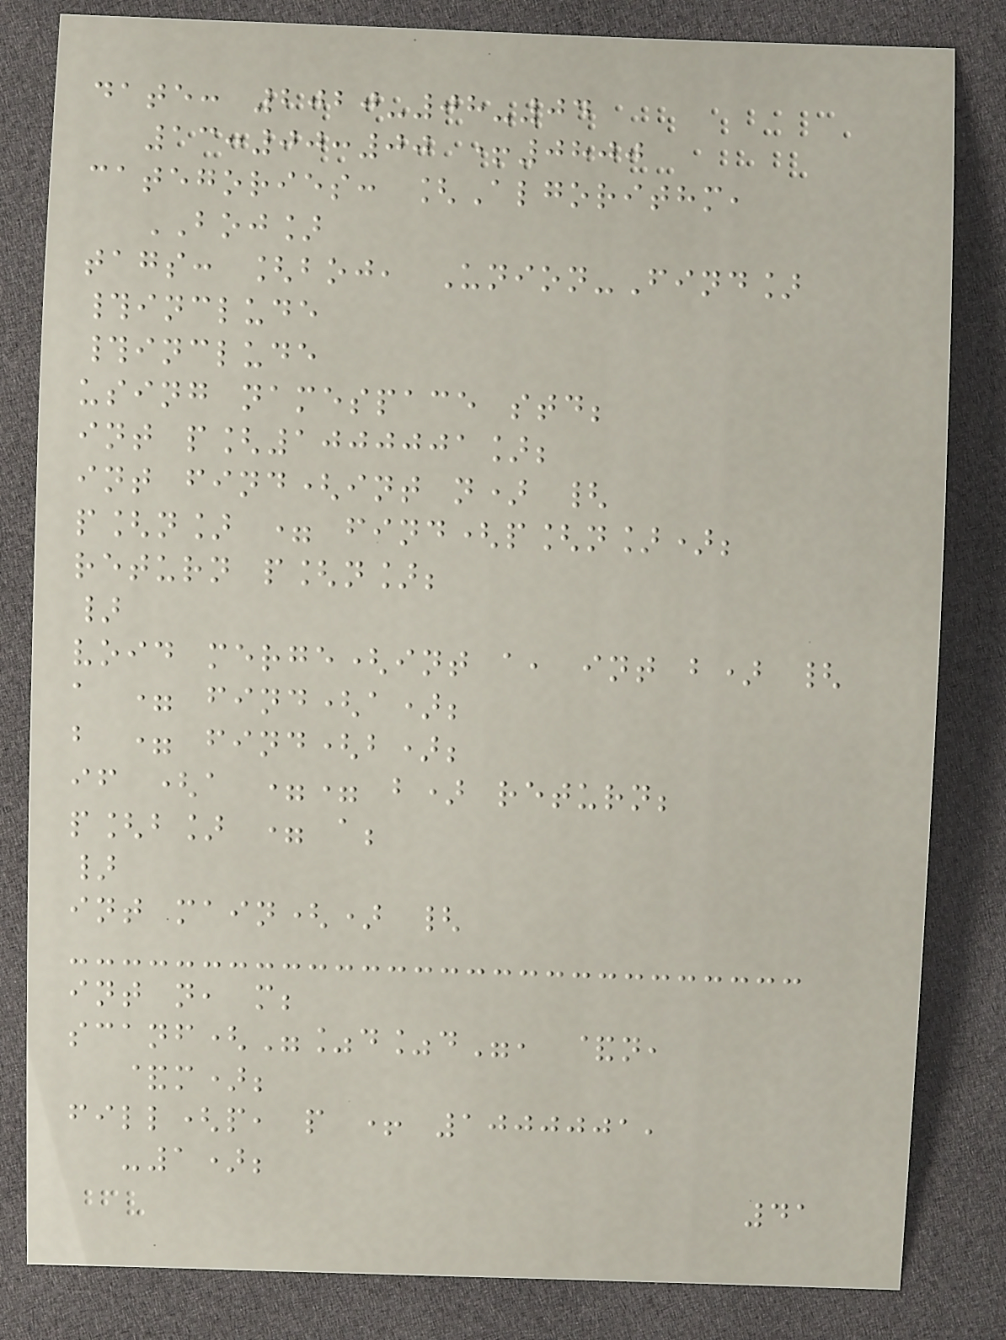date: 2020-08-04
13:00:00 +0800
categories: [Algorithm,
BOJ]
tags: [boj, Union-Find]
#include
#include
using namespace std;
int p[1000001];
int find(int n) {
p[n] = find(p[n]);
return p[n];
}
void merge(int a, int b) {
a = find(a);
b = find(b);
if (a == b) return;
p[b] = a;
}
int main() {
int n, m;
scanf("%d%d", &n,
&m);
fill(p, p + 1000001,
-1);
41
